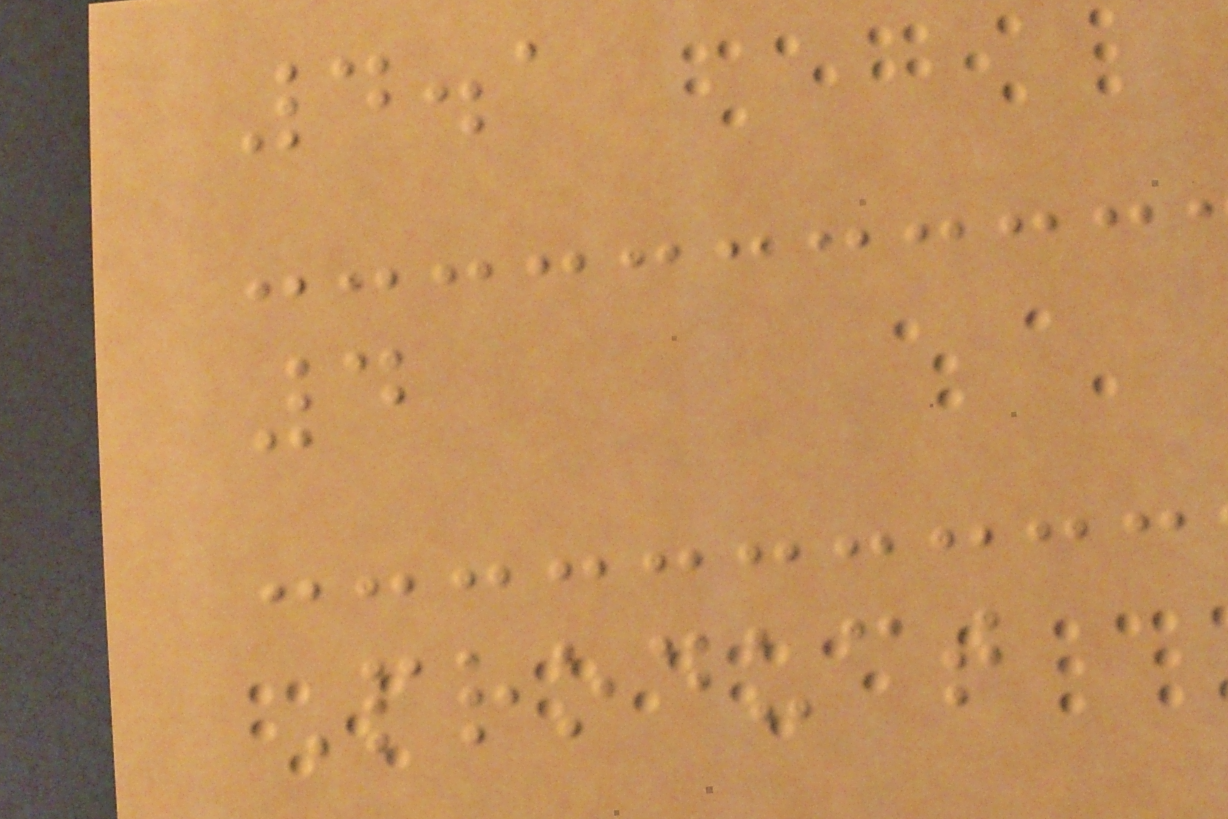4.1
4
Product
